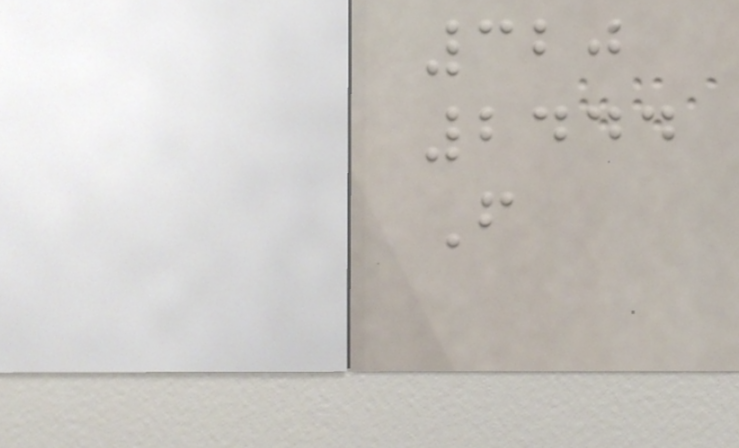320
2444
F
